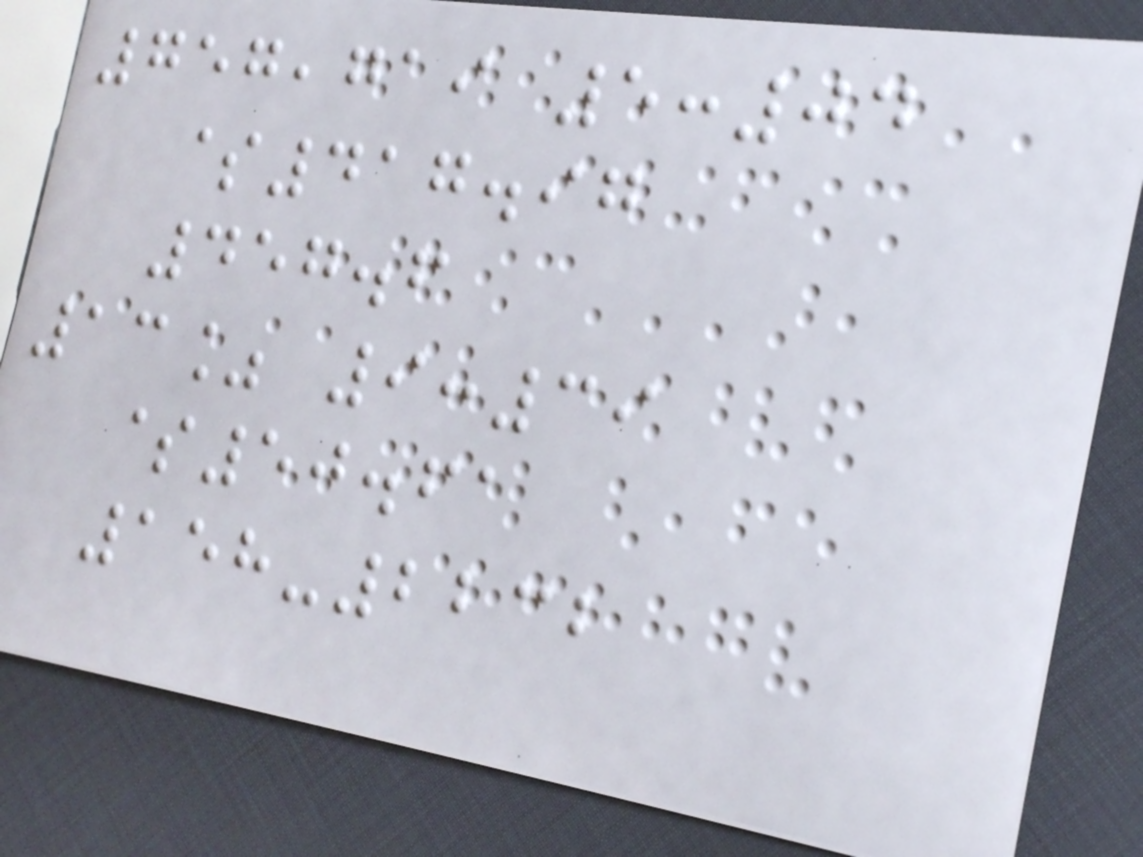757,719 5:04
$417.97
457.6
13% 9:39
$50.61
158-2232
